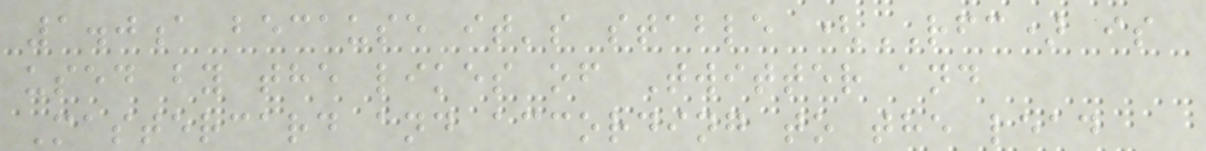1.0a because it's stable (RFC) is
used by the likes of Twitter and
Mastercard and according to the lead
